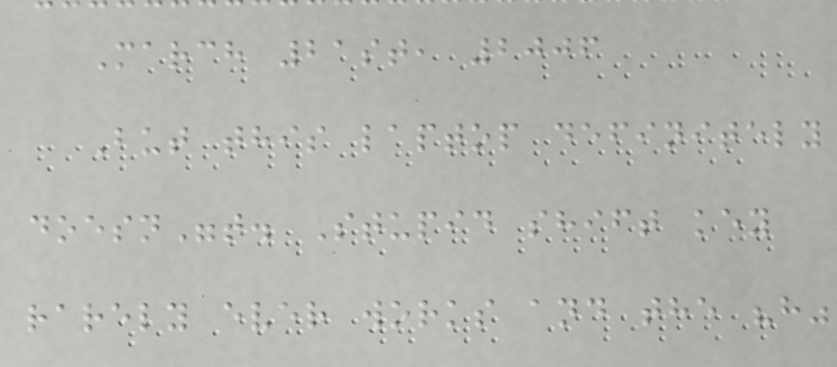March 21st, 2006
But this laptop definitely
doesn"t. Stupid shift key
rarely ever works and the "h"
